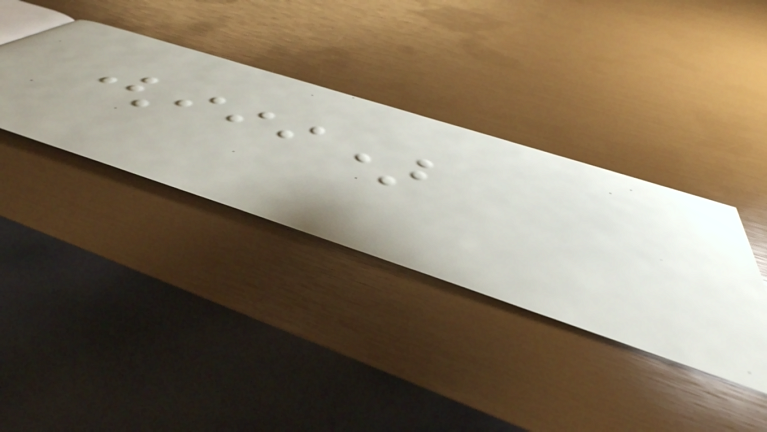(iii)
